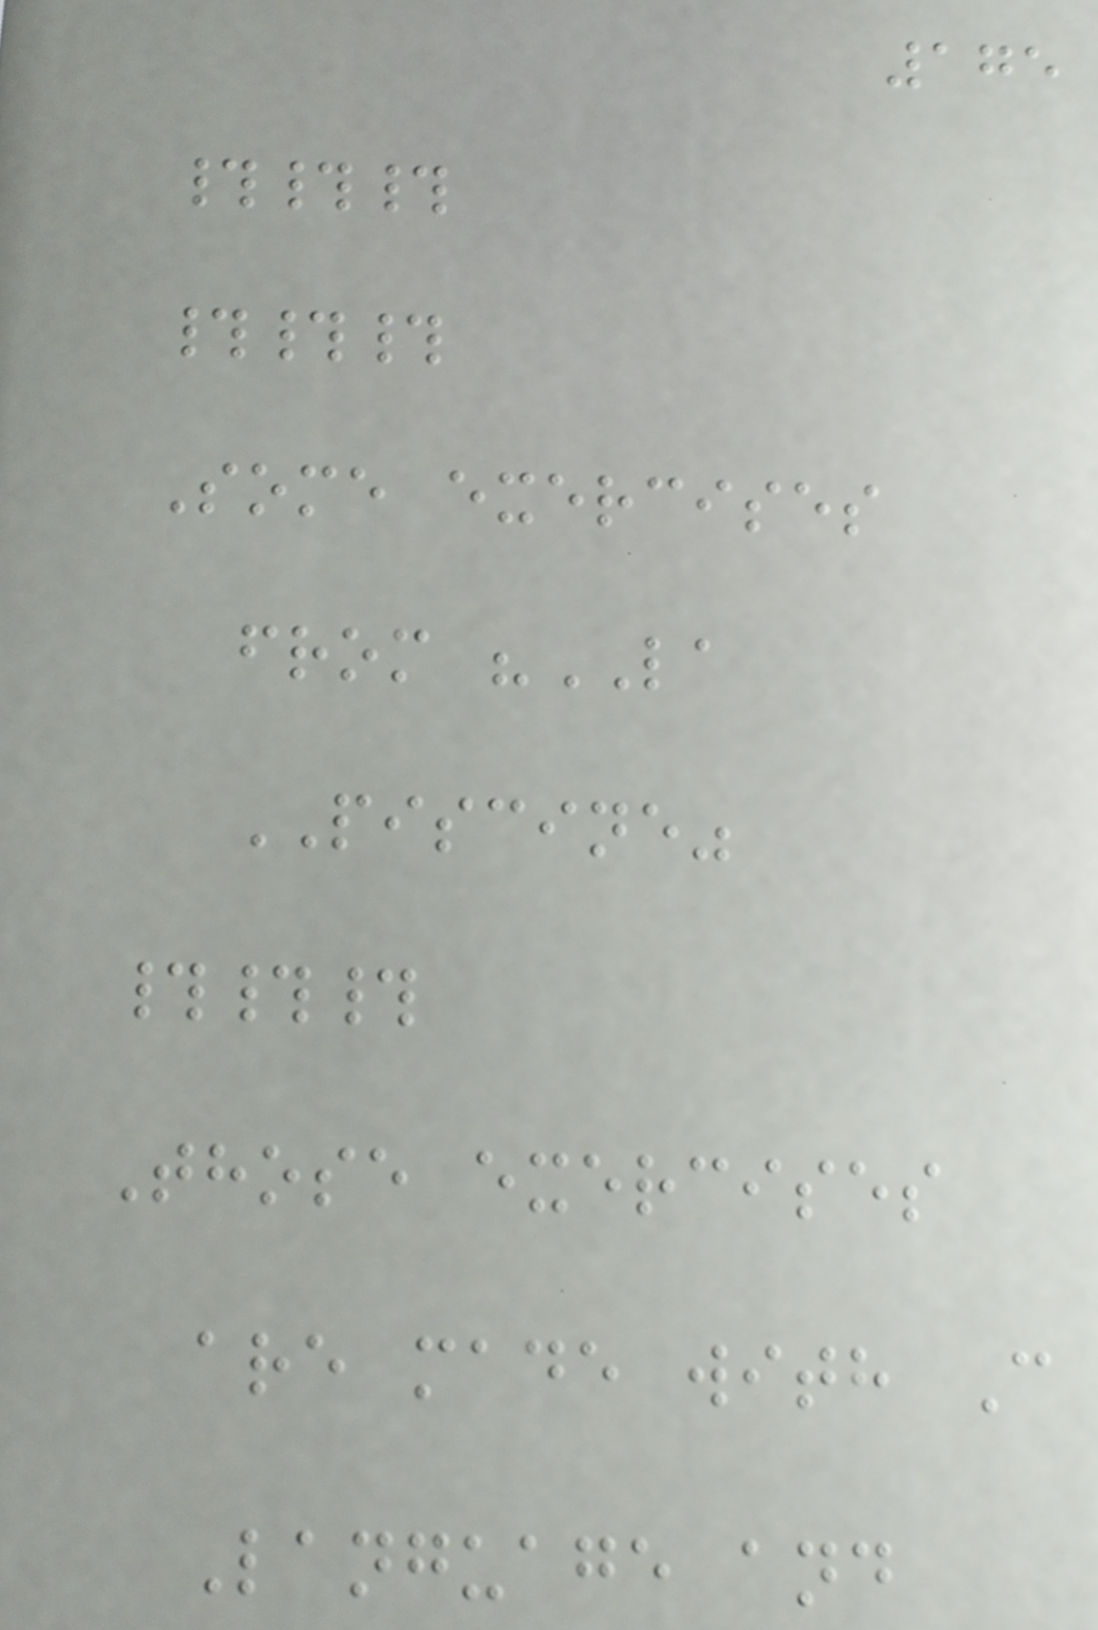175
###
###
Some exercises
from "LA
PISCINE"
###
Those exercises
are made with C
Language and
